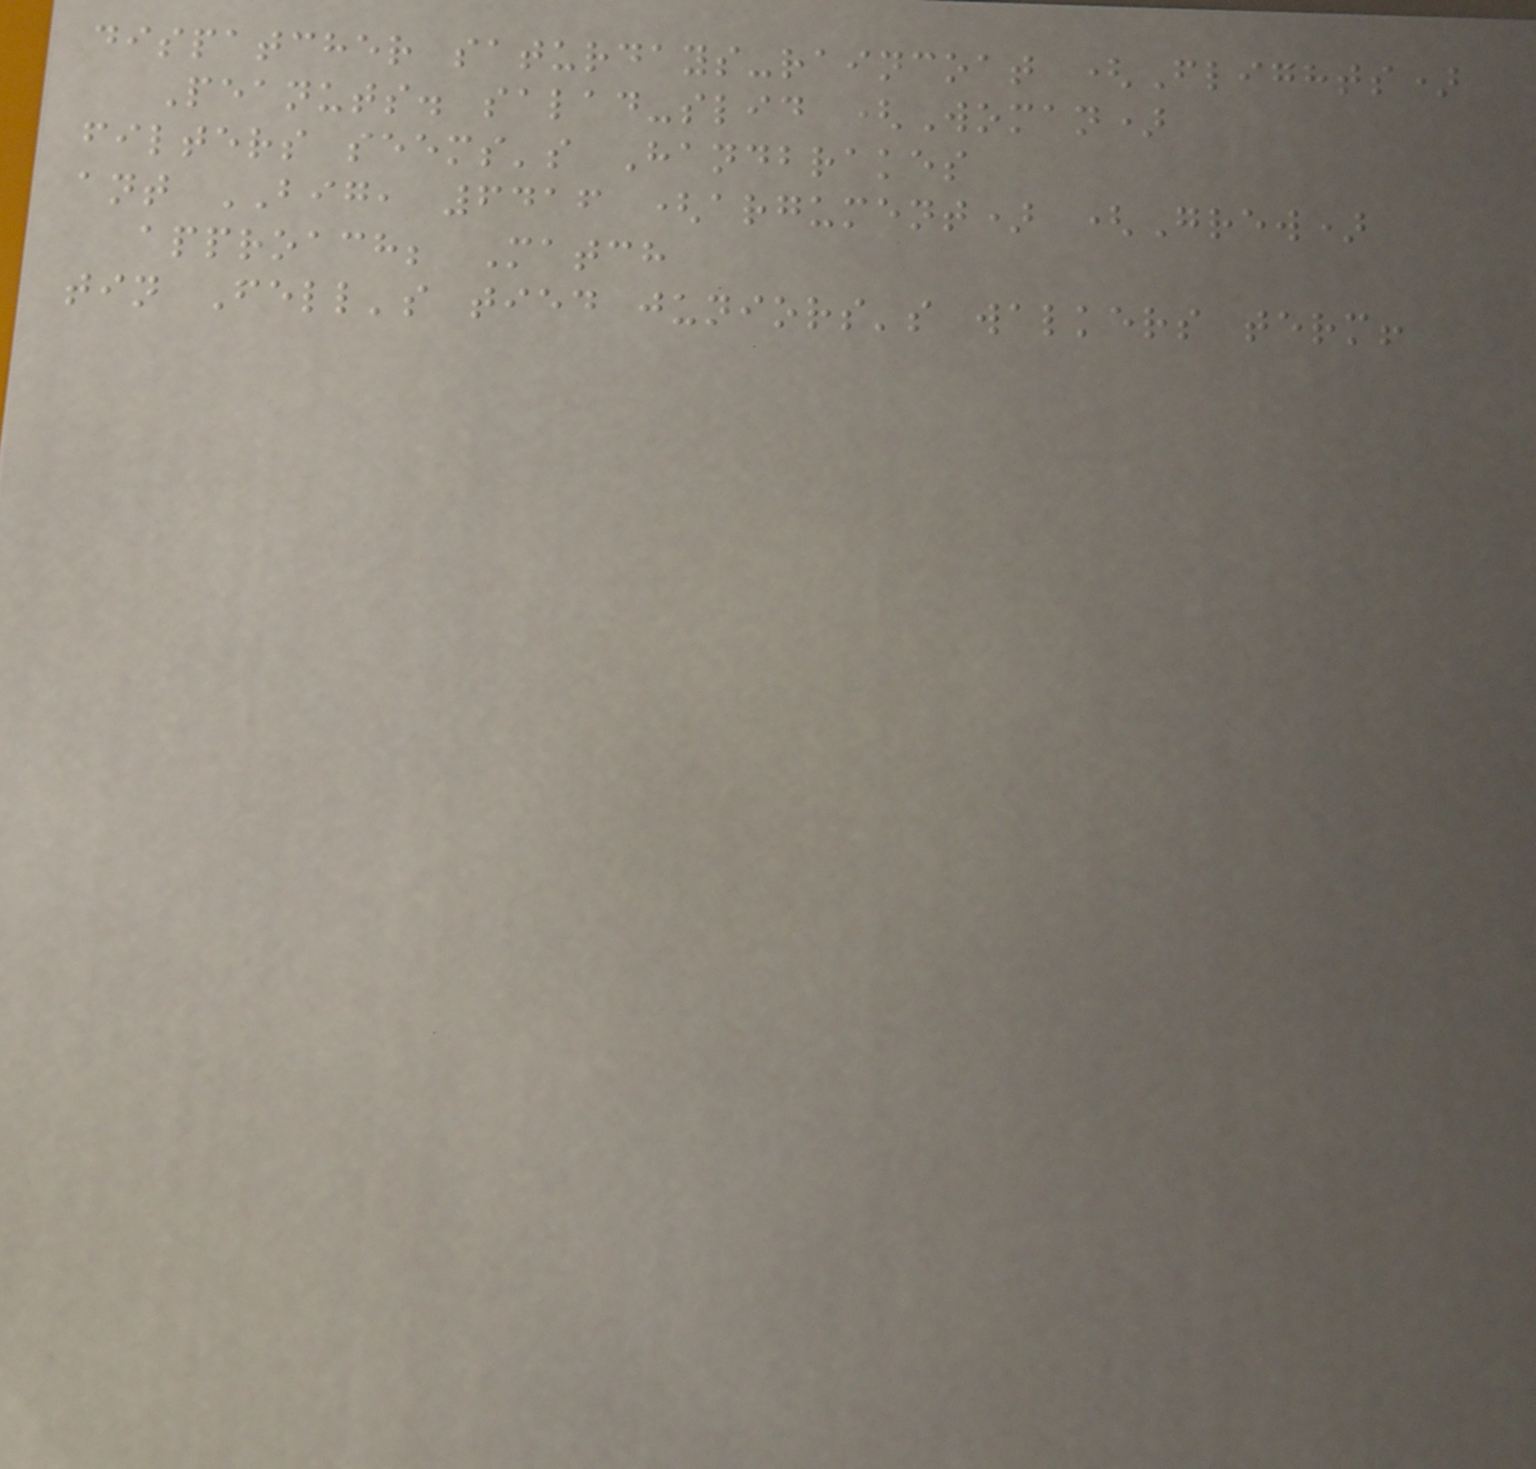dispatcher saturdays-raincoat (Flights)
Peanuts. salad-slid (Woman)
filters seems's Handbrakes
ant BIG, 6416 (argument) (Grew)
approach; Match
tin Fell's tied juniors's walkers term!
